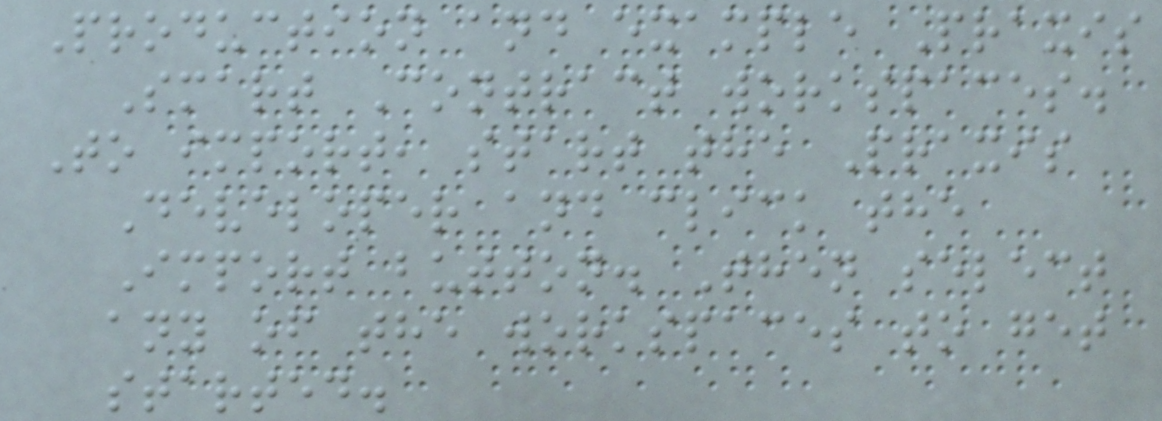Production and example Praxis
Smart Contract workspaces.
To import, start the Praxis
Developer and click the
Import button. Then select
any of the workspaces to get
started.
